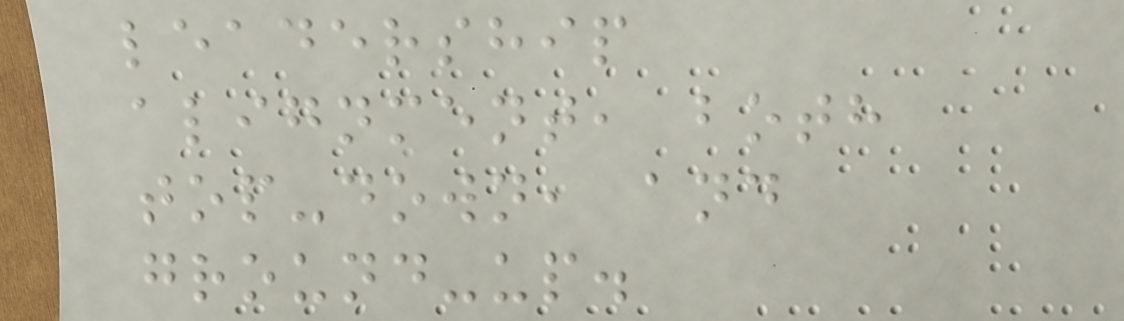leadership
alignment, both
top-down, and
ground-up.
